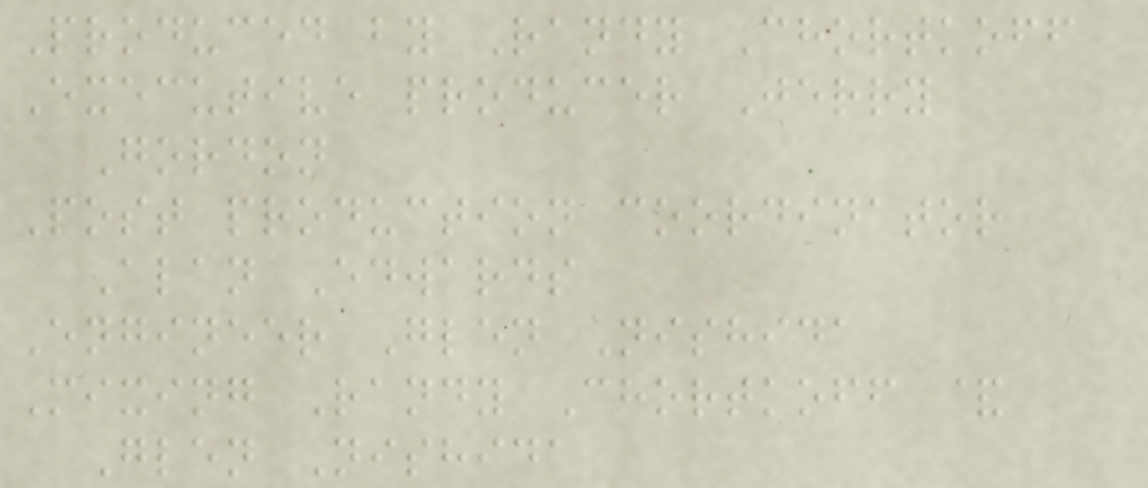Produced by Randy Chortkoff
Executive producer Jerry
Gordon
Post production coordinator
Alan Edwards
Engineer Glen Nishida
Mixing Randy Chortkoff &
Glen Nishida
